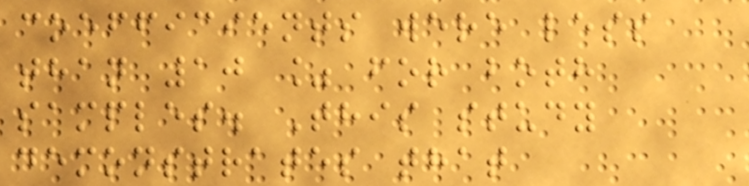coefficients were less
than 10 % for both
samples. This study
demonstrates that
